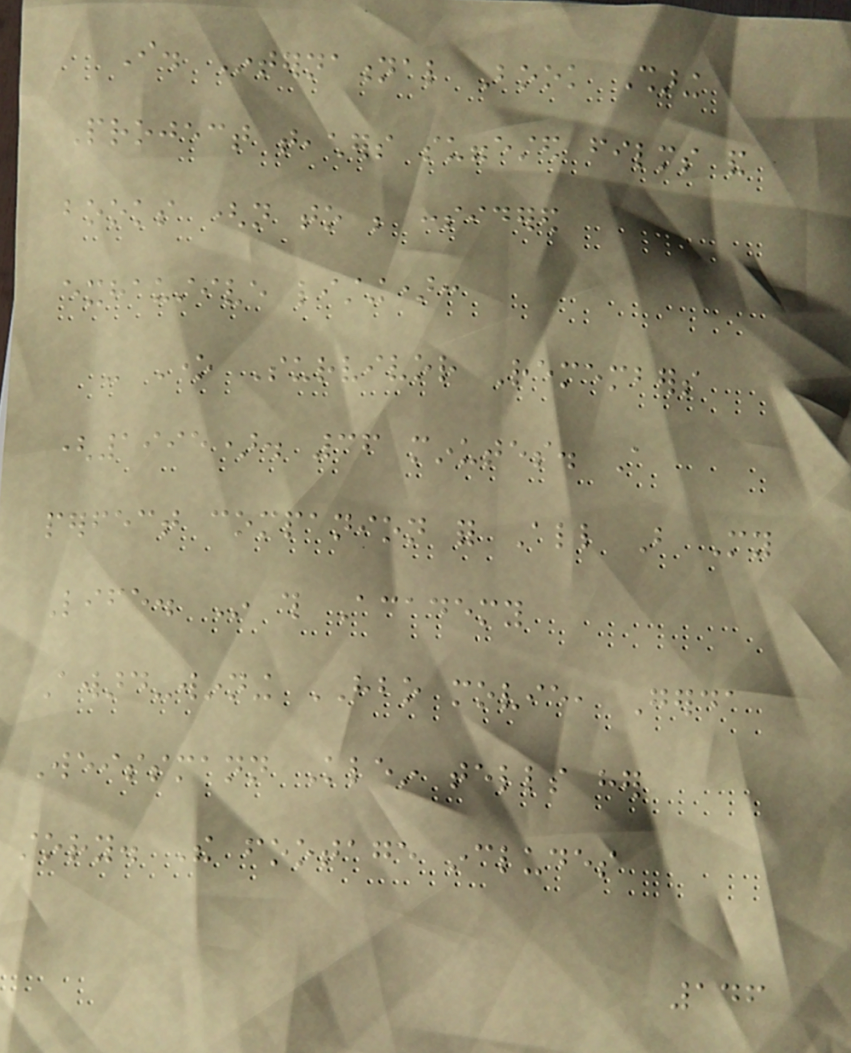I. International Book Sharing
Project teachers suggested films and
books (not to be considered
exhaustive listing):
- One Survivor Remembers
(1995). 36 minutes. A
perfect companion for All But My
Life. In this Academy
Award-winning HBO movie, Gerda
Weissmann Klein tells her
story. The footage includes
146
